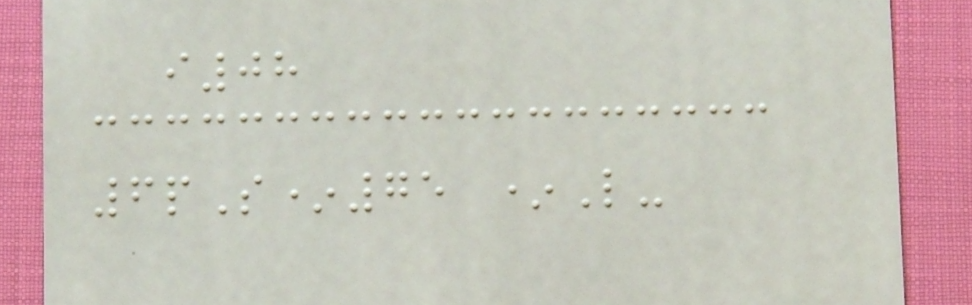i08
6pS*75 *L-
